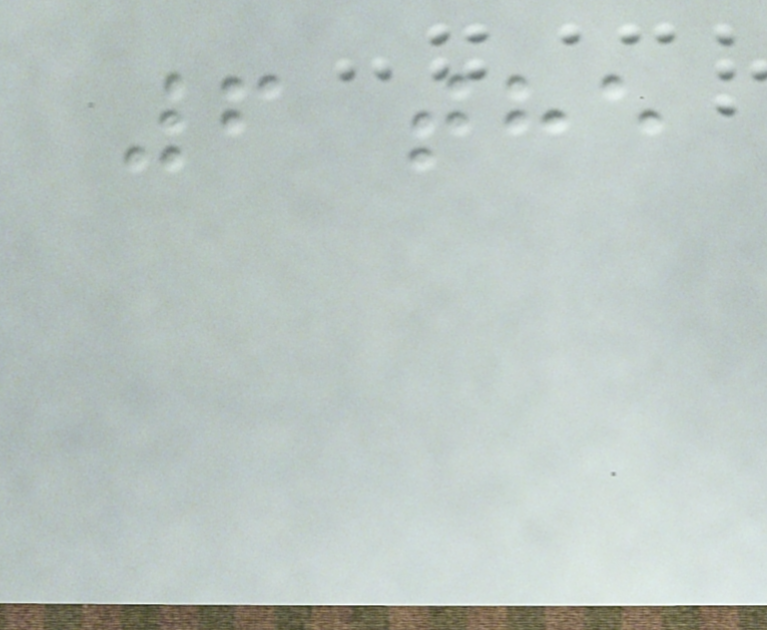6 the
